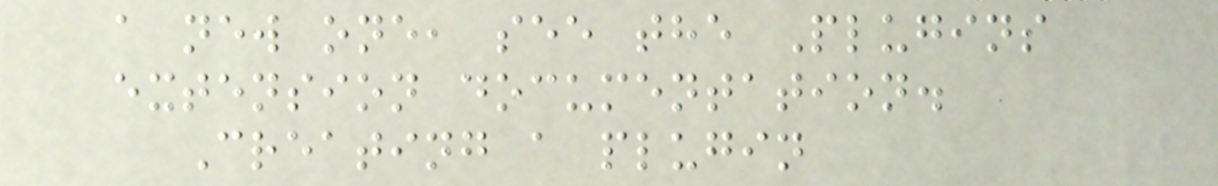a new one, see the Plugins
extension documentation.
Creating a plugin
